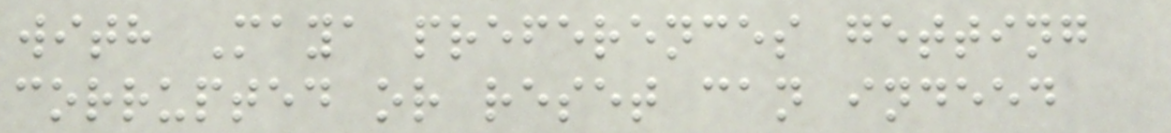with Maya preferences getting
corrupted or reset can indeed
